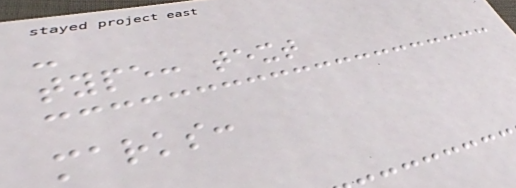-
type: text
marks:
